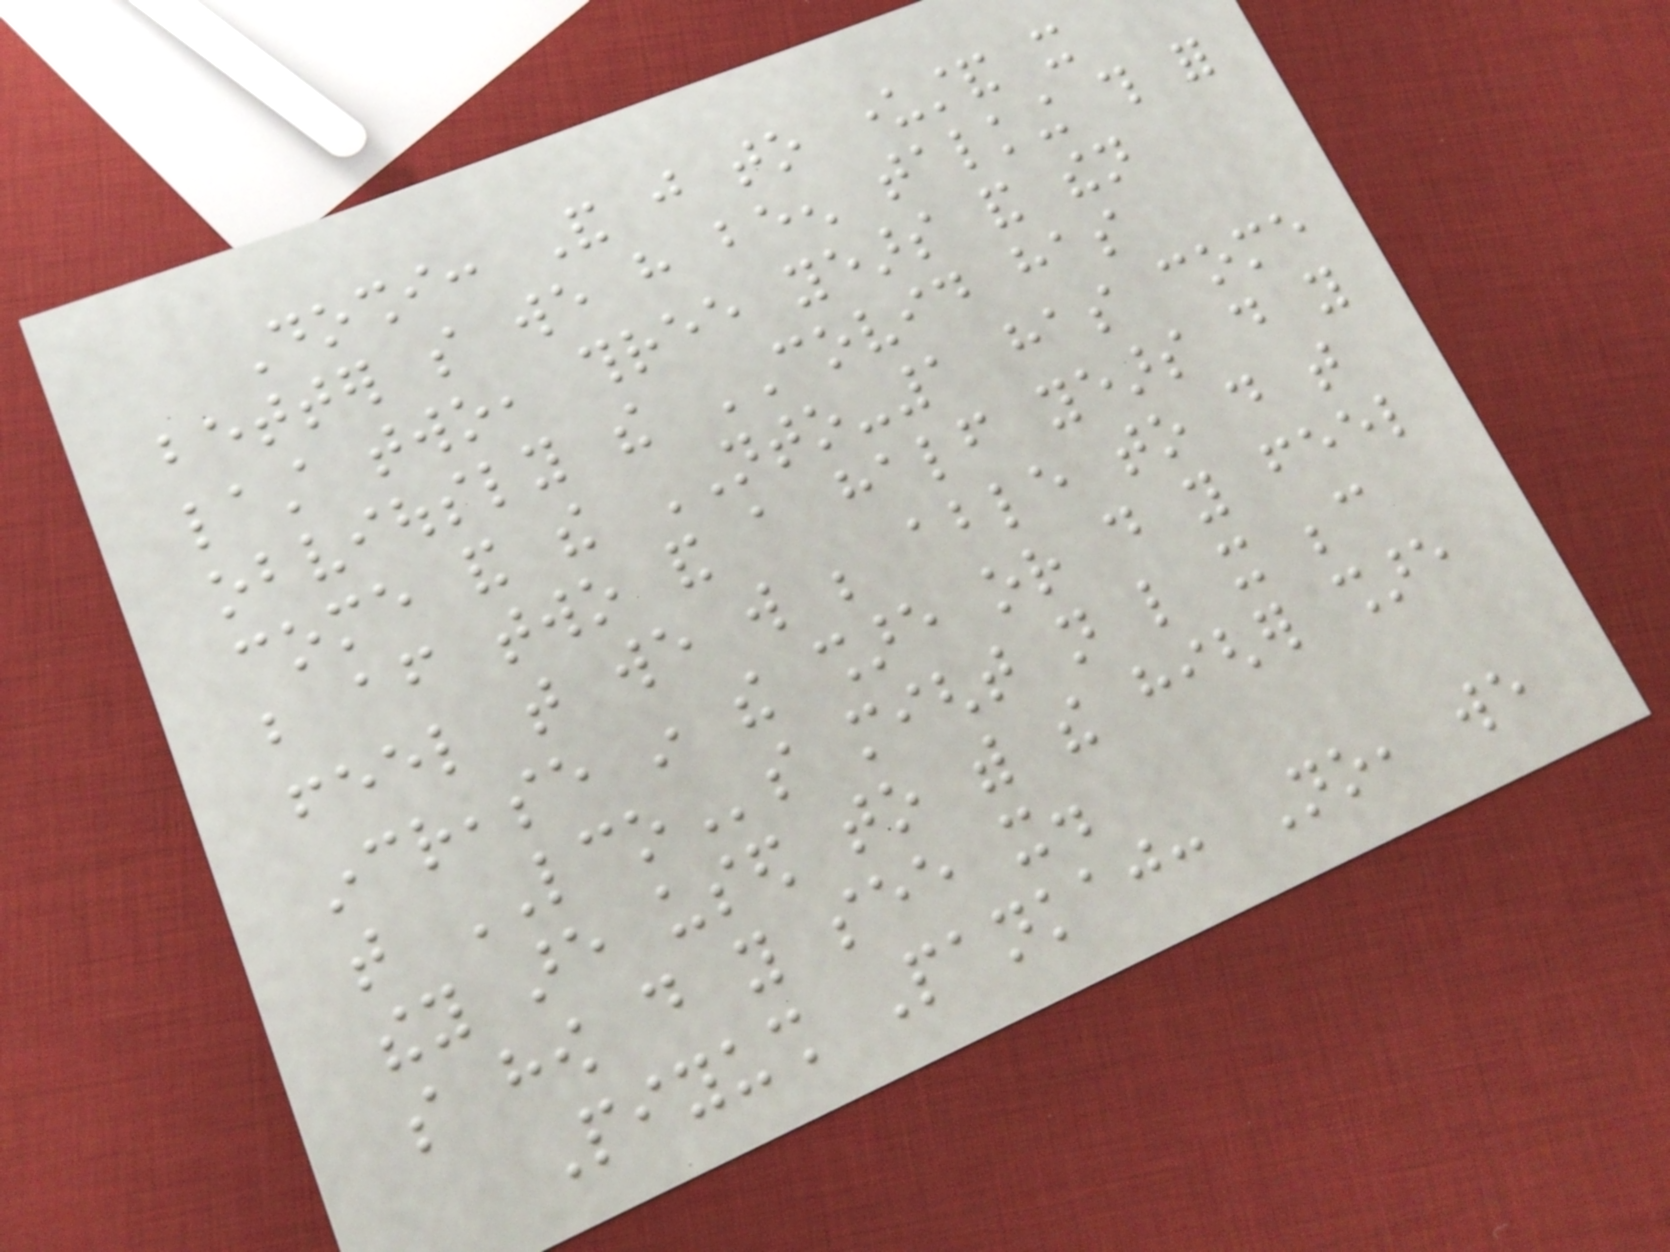Doshi: And just to understand it
better so we have been talking this for
last two, three years and then
obviously the COVID has
come and the NTO-1 has come
but after two and a half years do you
feel that we will be able to do that
increase in the share or do you feel
that LCOs might not like it because
they are used to with the higher share
so how do you see it.
Piyush Pankaj: No, we
